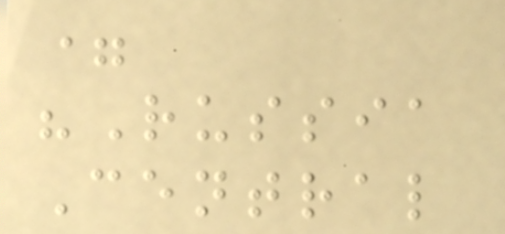=
"Russia
Central
